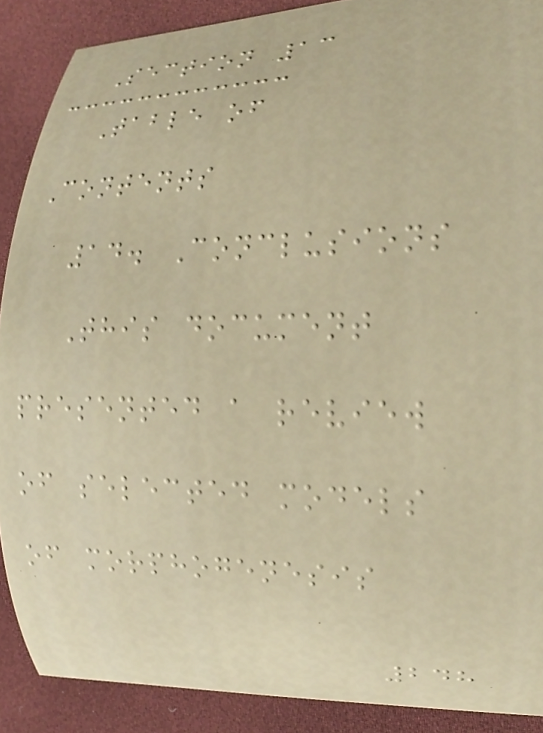Section 13
Table of
Contents
14. Conclusions
This document
presented a review
of selected models
of morphogenesis
248
